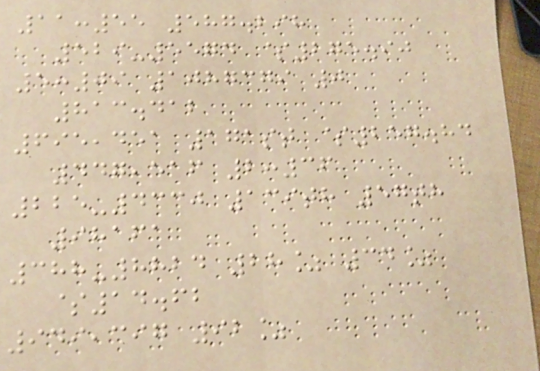11:55 587.298
529-5574 $275.90
5:09 1087379 0
813.412
695,451 171st $257.84
447,516 2:36
225-4330 139th 57th
98161
388-8824 28% 34%
$14.62
949,397 92%
